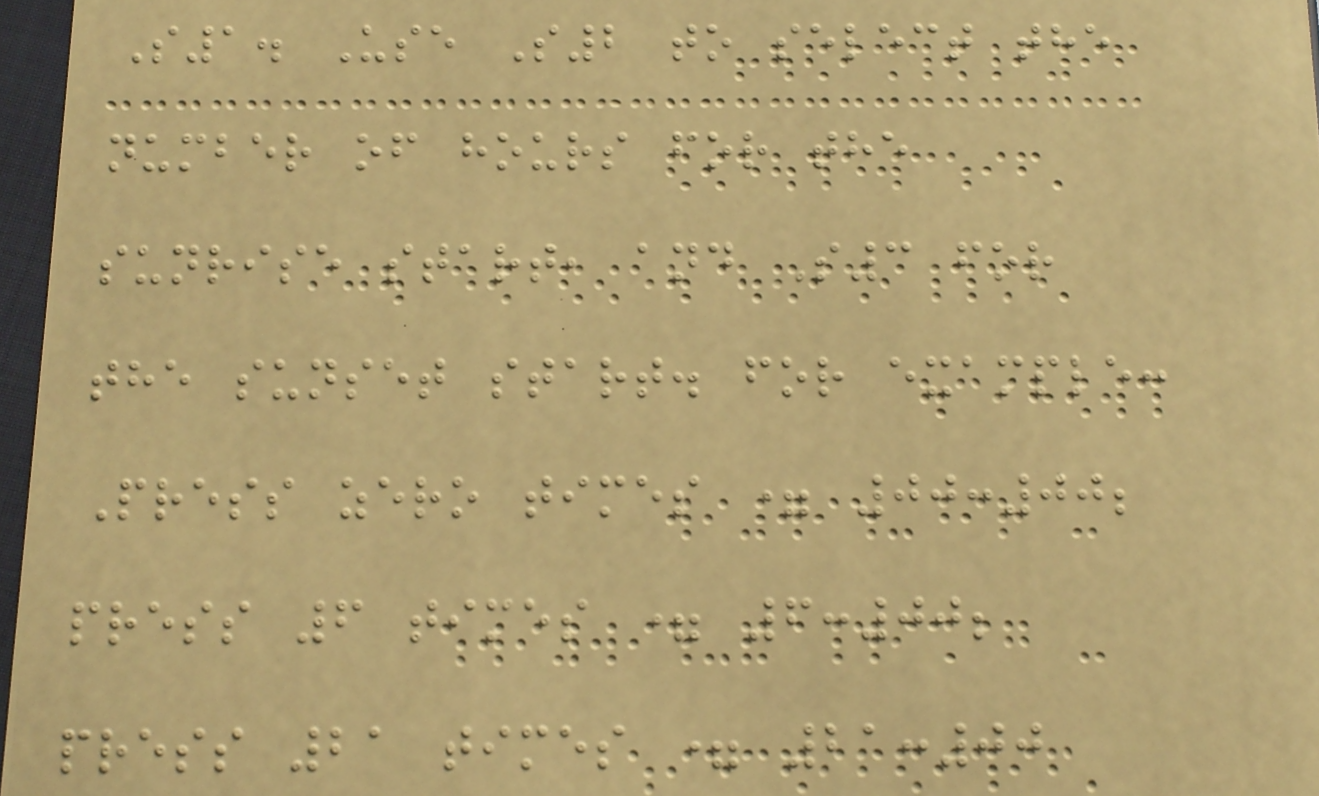S1. Use S2 to select the
number of hours for the
sunrise start, and S3 for
the sunset start. for example:
Press zero times = 00:00;
press 6 times = 6:00;
press 21 times = 21:00
